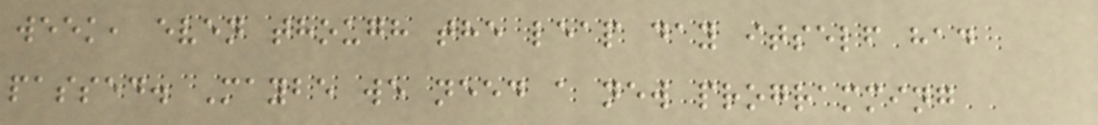week, even though the leap day itself had
passed. Maybe we need a new programming
